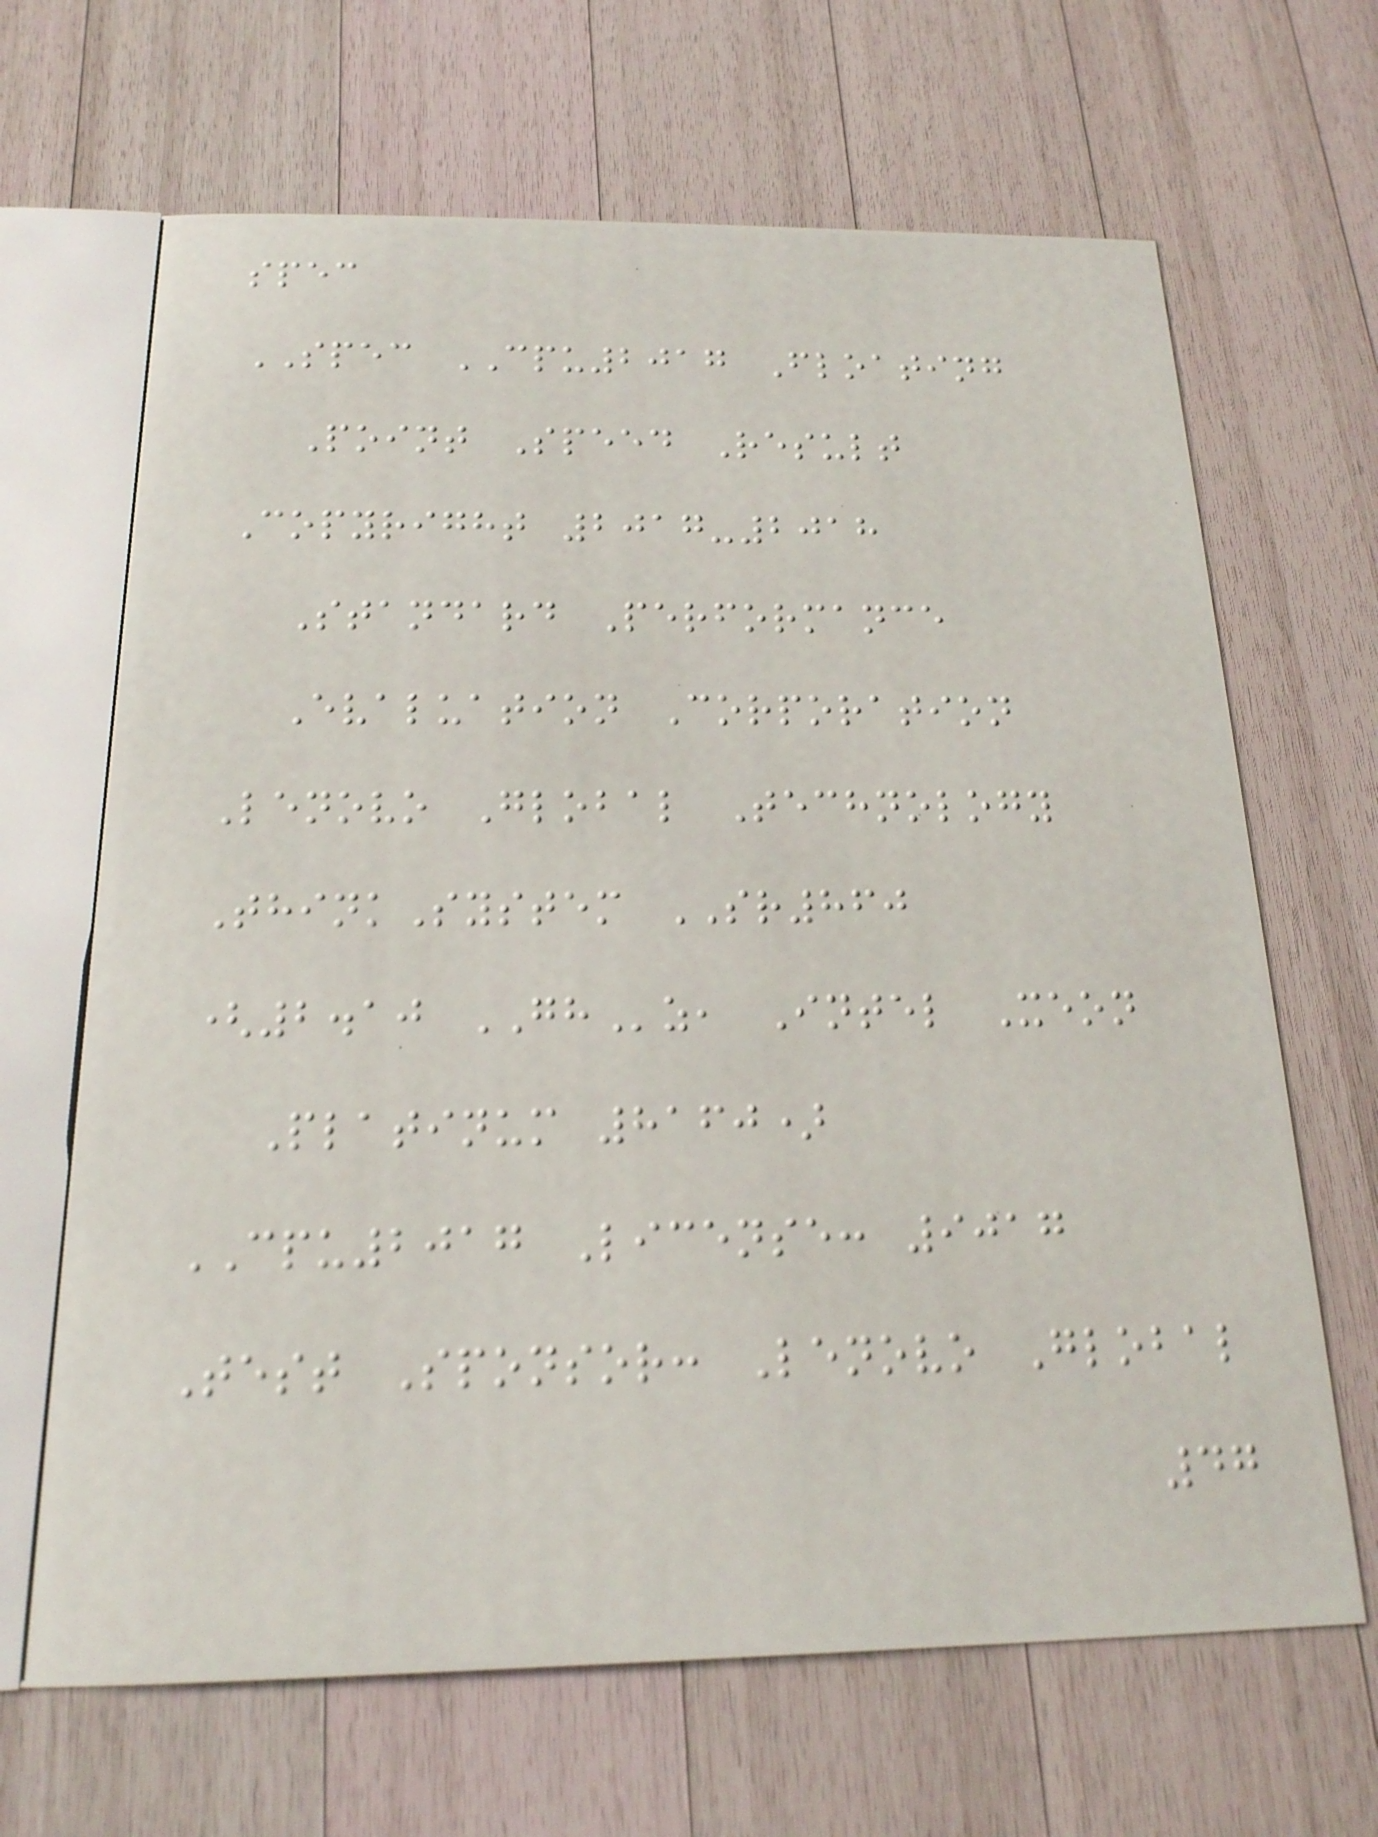spec
SPEC CPU2017 Floating
Point Speed Result
Copyright 2017-2018
Standard Performance
Evaluation Corporation
Lenovo Global Technology
ThinkSystem SR860
(2.10 GHz, Intel Xeon
Platinum 8160)
CPU2017 License: 9017
Test Sponsor: Lenovo Global
47
